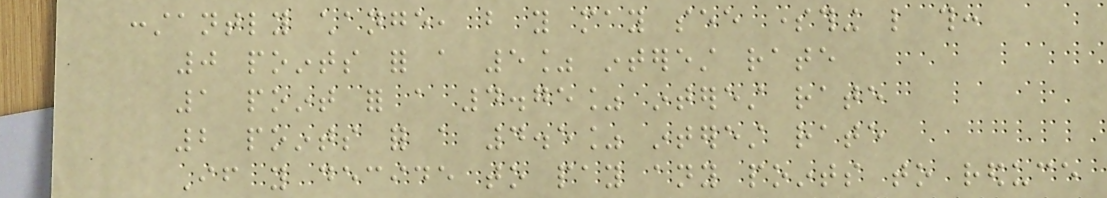constantly change, but you may see something like this:
0 points for a 5% interest rate
1 point for a 4.75% interest rate
2 points for a 4.5% interest rate
If you decide to pay any points to reduce
